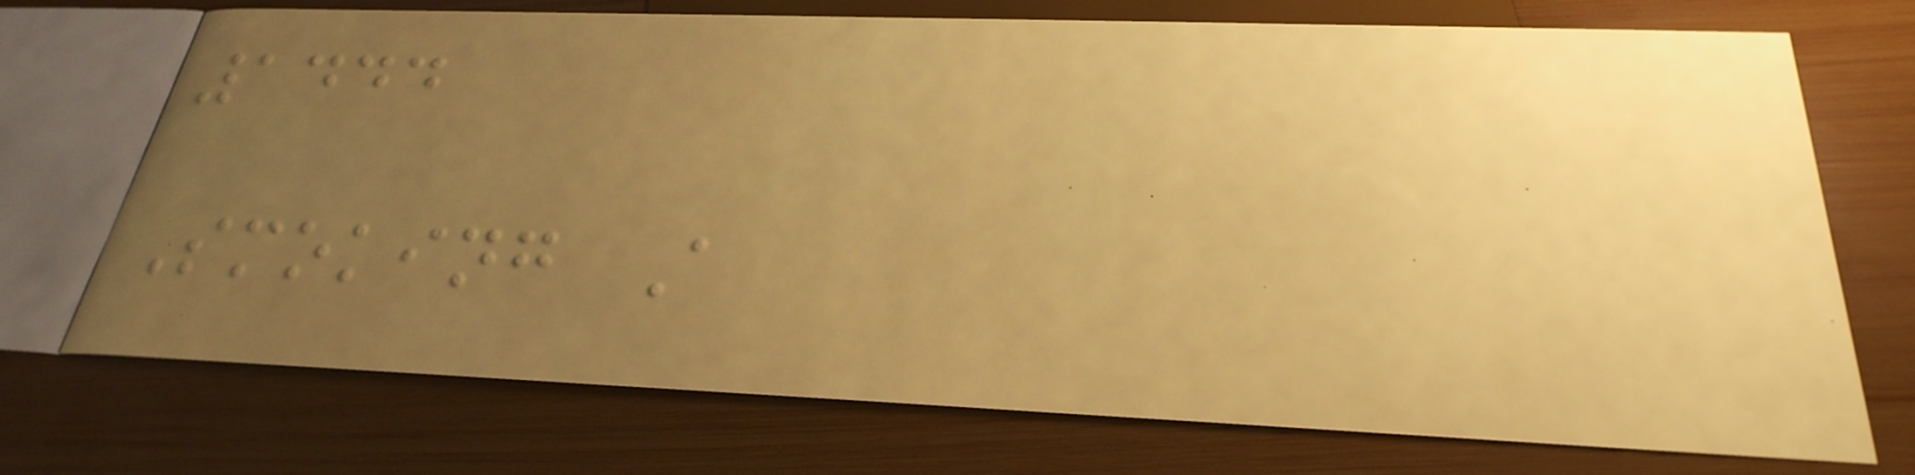1444
Smoking A
